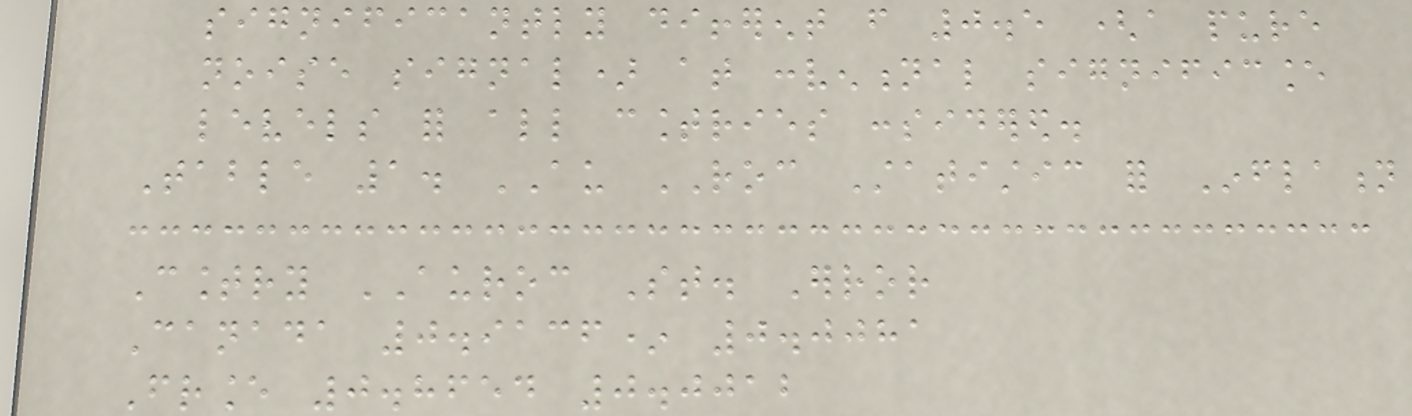significantly different from 0.5 (a pure
noise signal) at conventional significance
levels for all countries considered.
Table 1. AU ROC Statistic for Inflation
Country AUROC St. Error
Canada 0.9136* 0.0081
France 0.8654 0.0012
